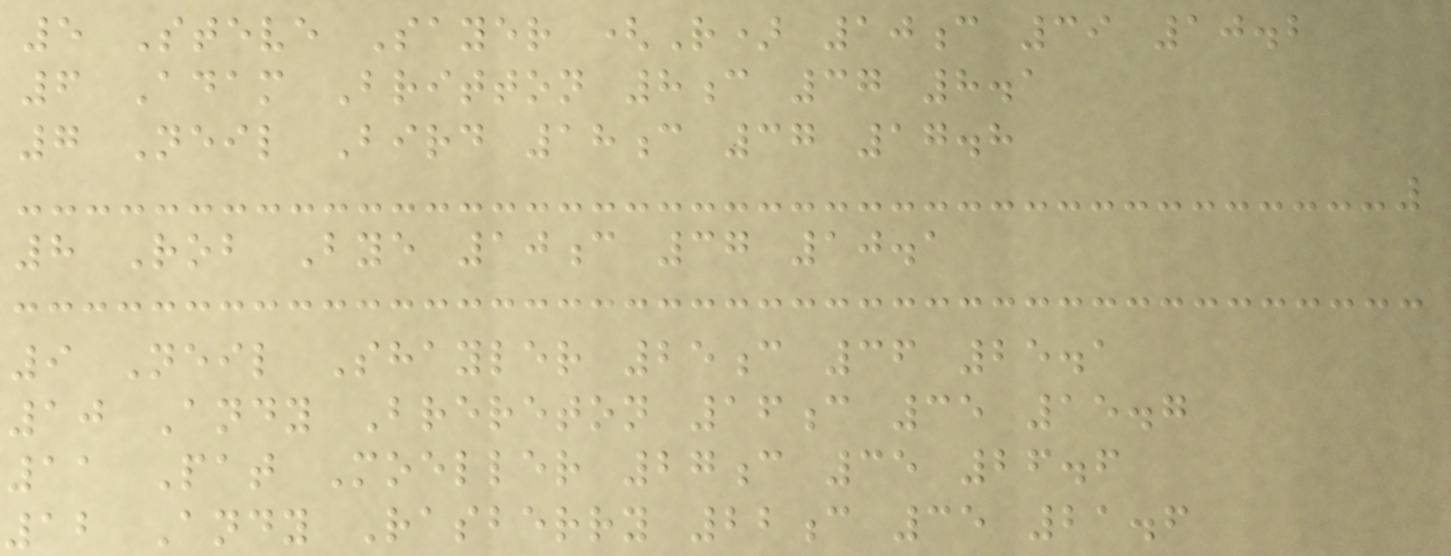5 Steve Sayer (R) 10c 39 10.2
6 Adam Britton 8c 37 8.1
7 Neil Bird 18c 37 17.8
8 Rob Bye 10c 37 10.1
9 Neil Shayler 25c 36 25.1
10 Andy Brereton 16c 35 15.7
11 Pat Moeller 27c 35 26.6
12 Andy Rasberry 22c 35 21.6
